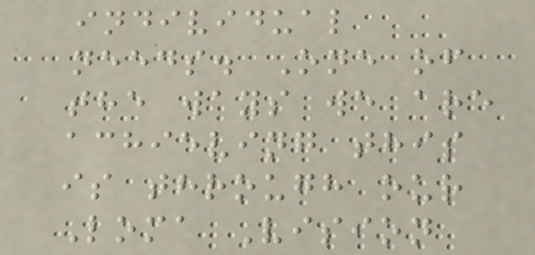individual
needs. One of
the ways we are
achieving this
is through our
Loma Vision
